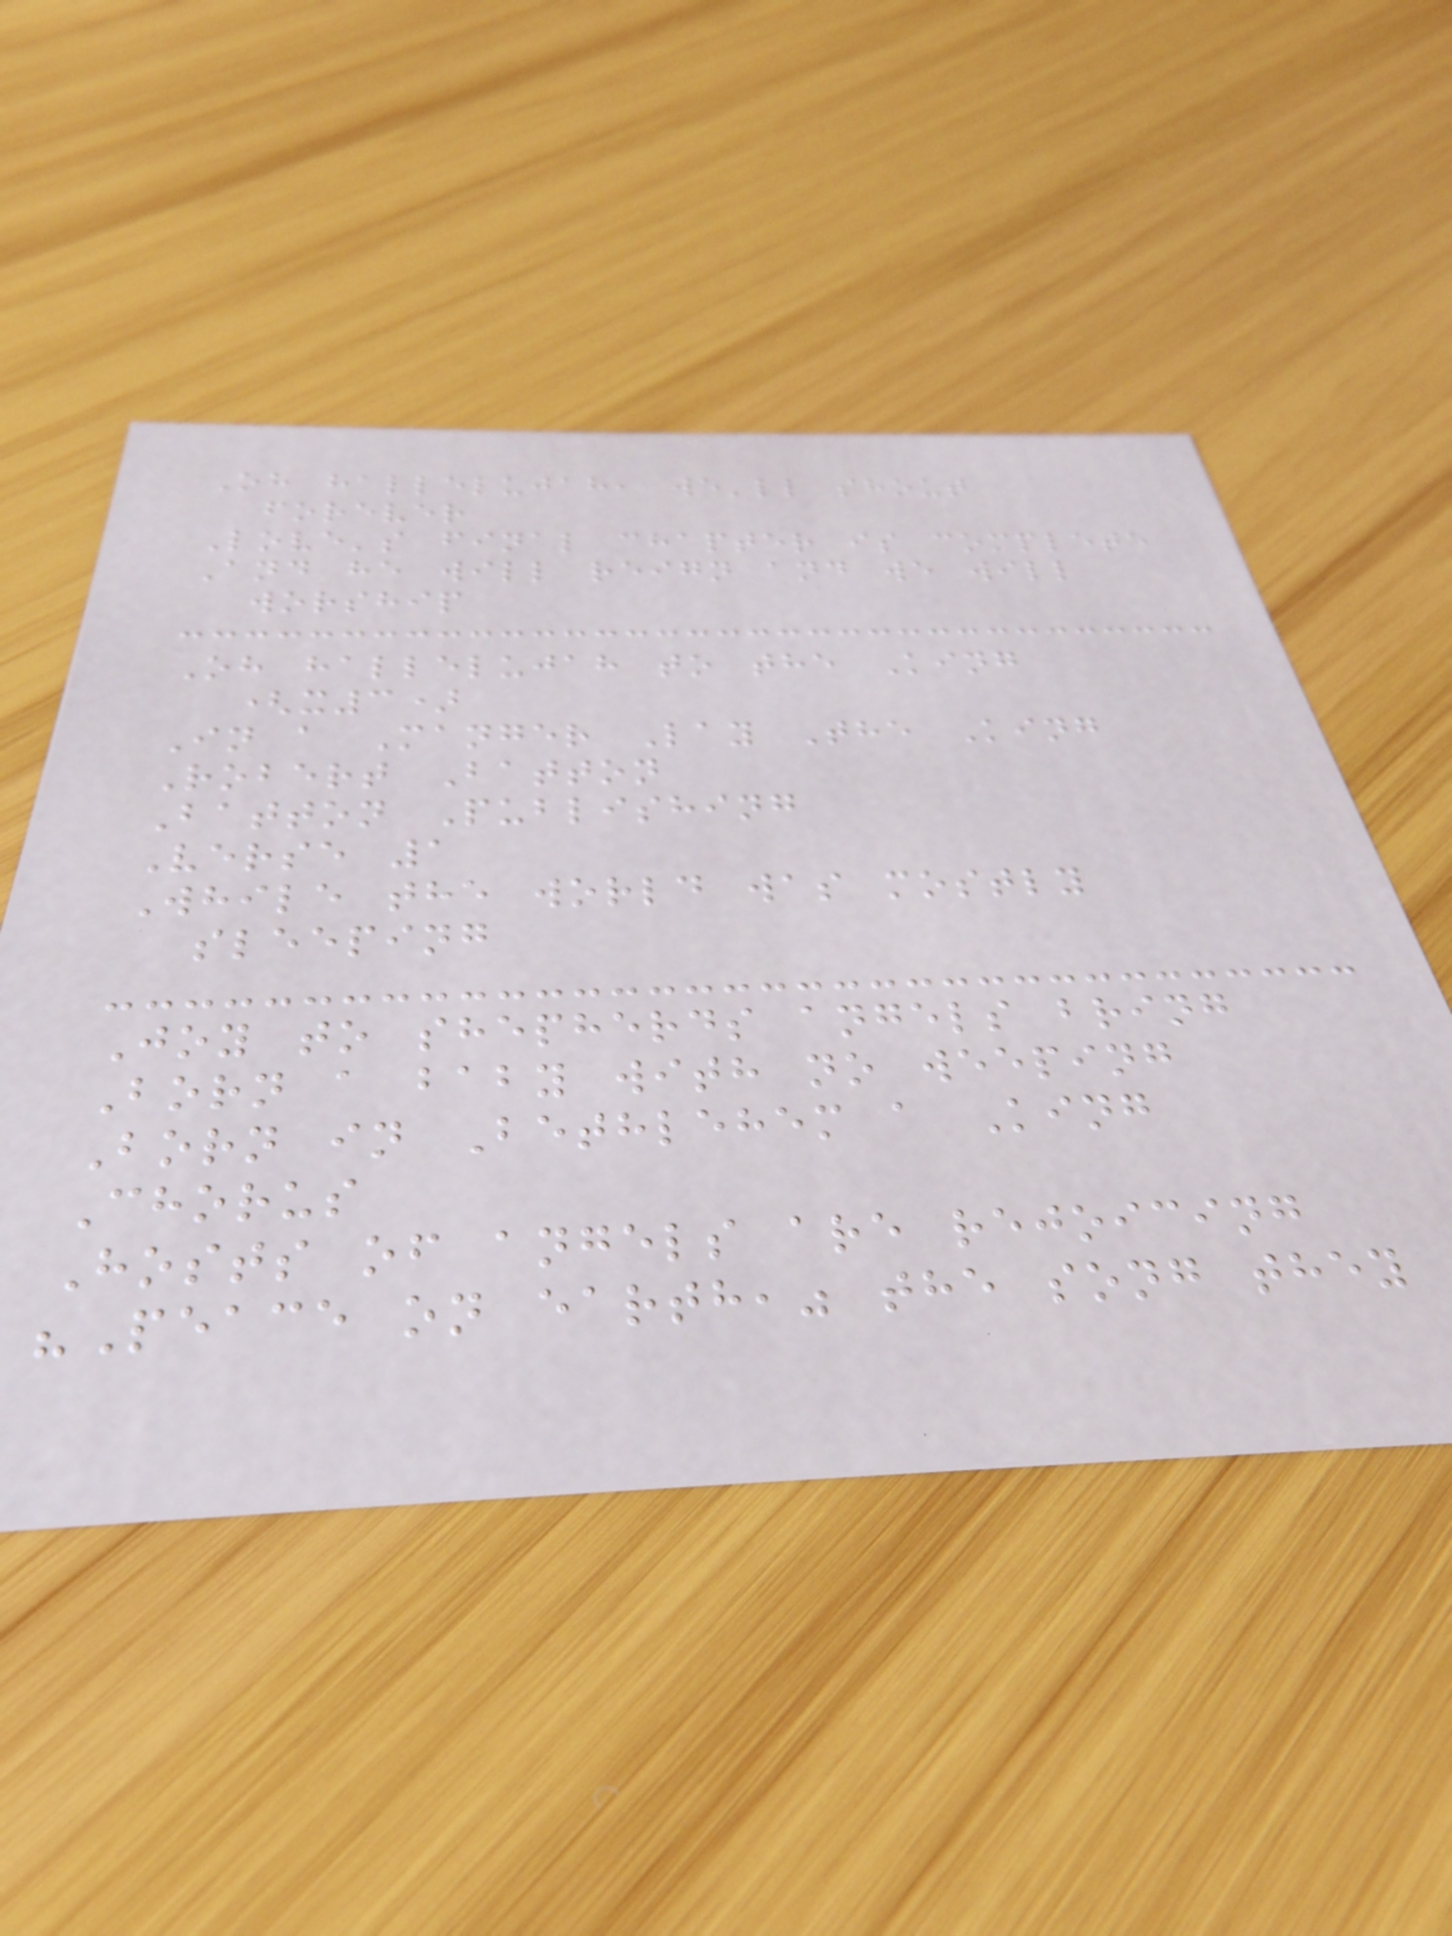Oh hallelujah, we'll shout
forever
Love's final chapter is complete
And he will reign and we will
worship
Oh hallelujah to the King
(x3)
In a Manger Lay The King
Robert Batton
Batton Publishing
Verse 1
While the world was mostly
sleeping
Joy to shepherds angels bring
Born a baby with no weeping
Born in Bethlehem a King
Chorus
Hosts of angels are rejoicing
"Peace on earth," the song they
